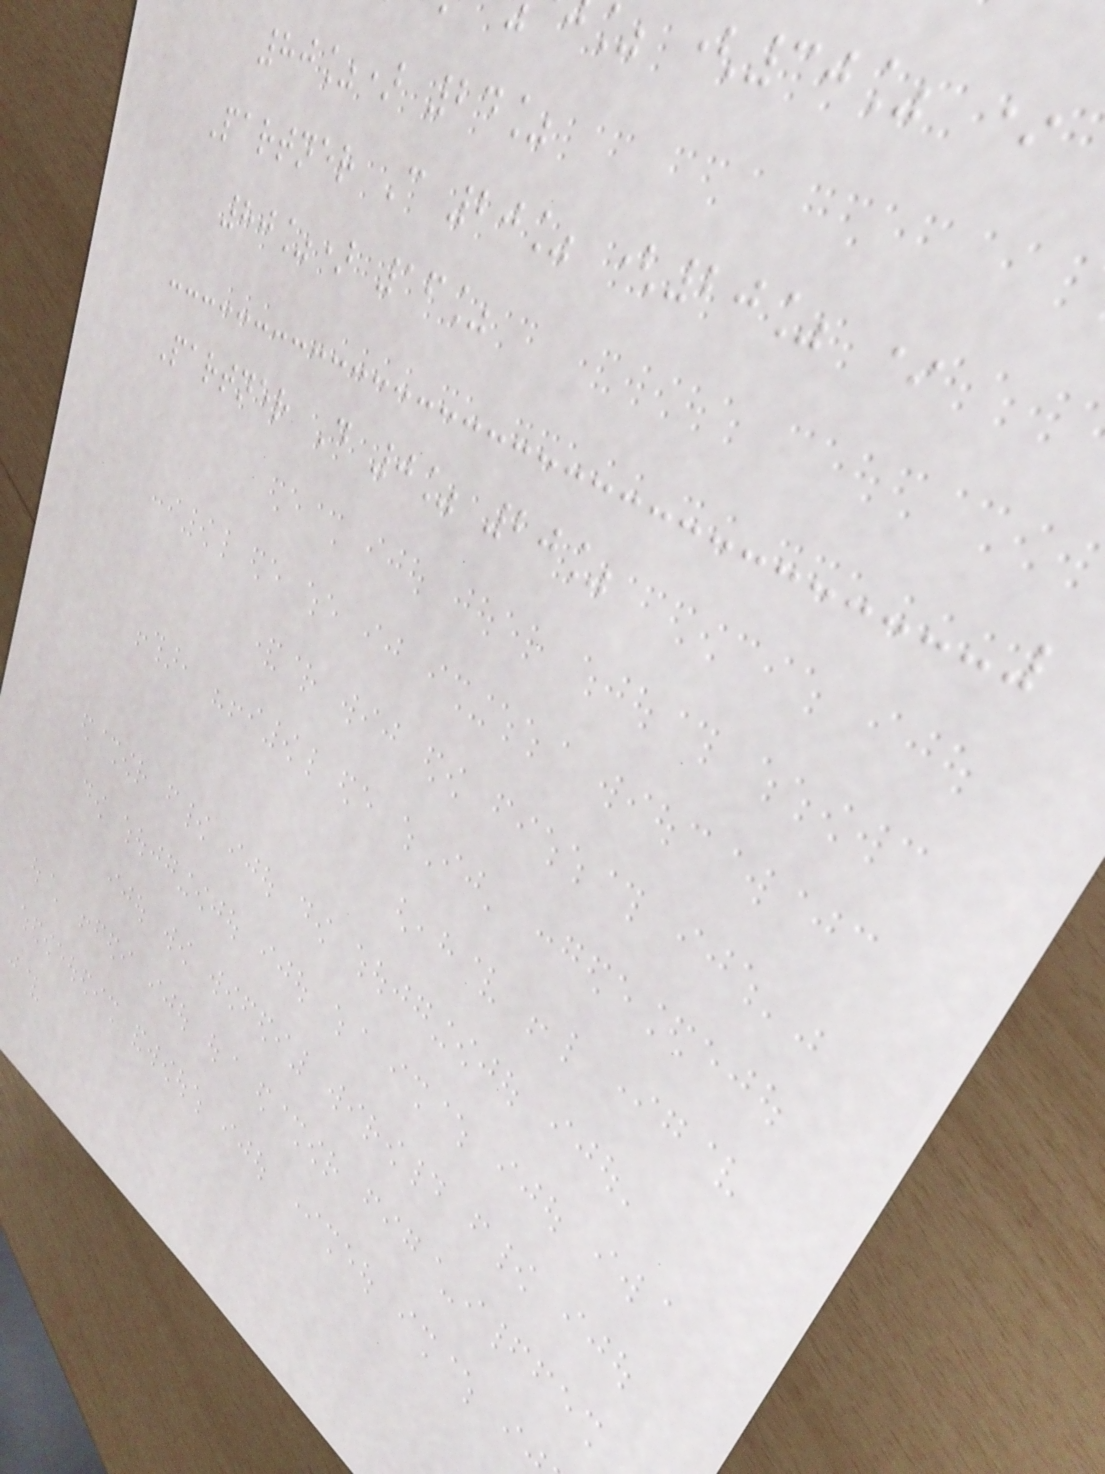% (30% *
80%) 24%
Partner C 20% (20% *
80%) 16%
Partner D 0% 20%
